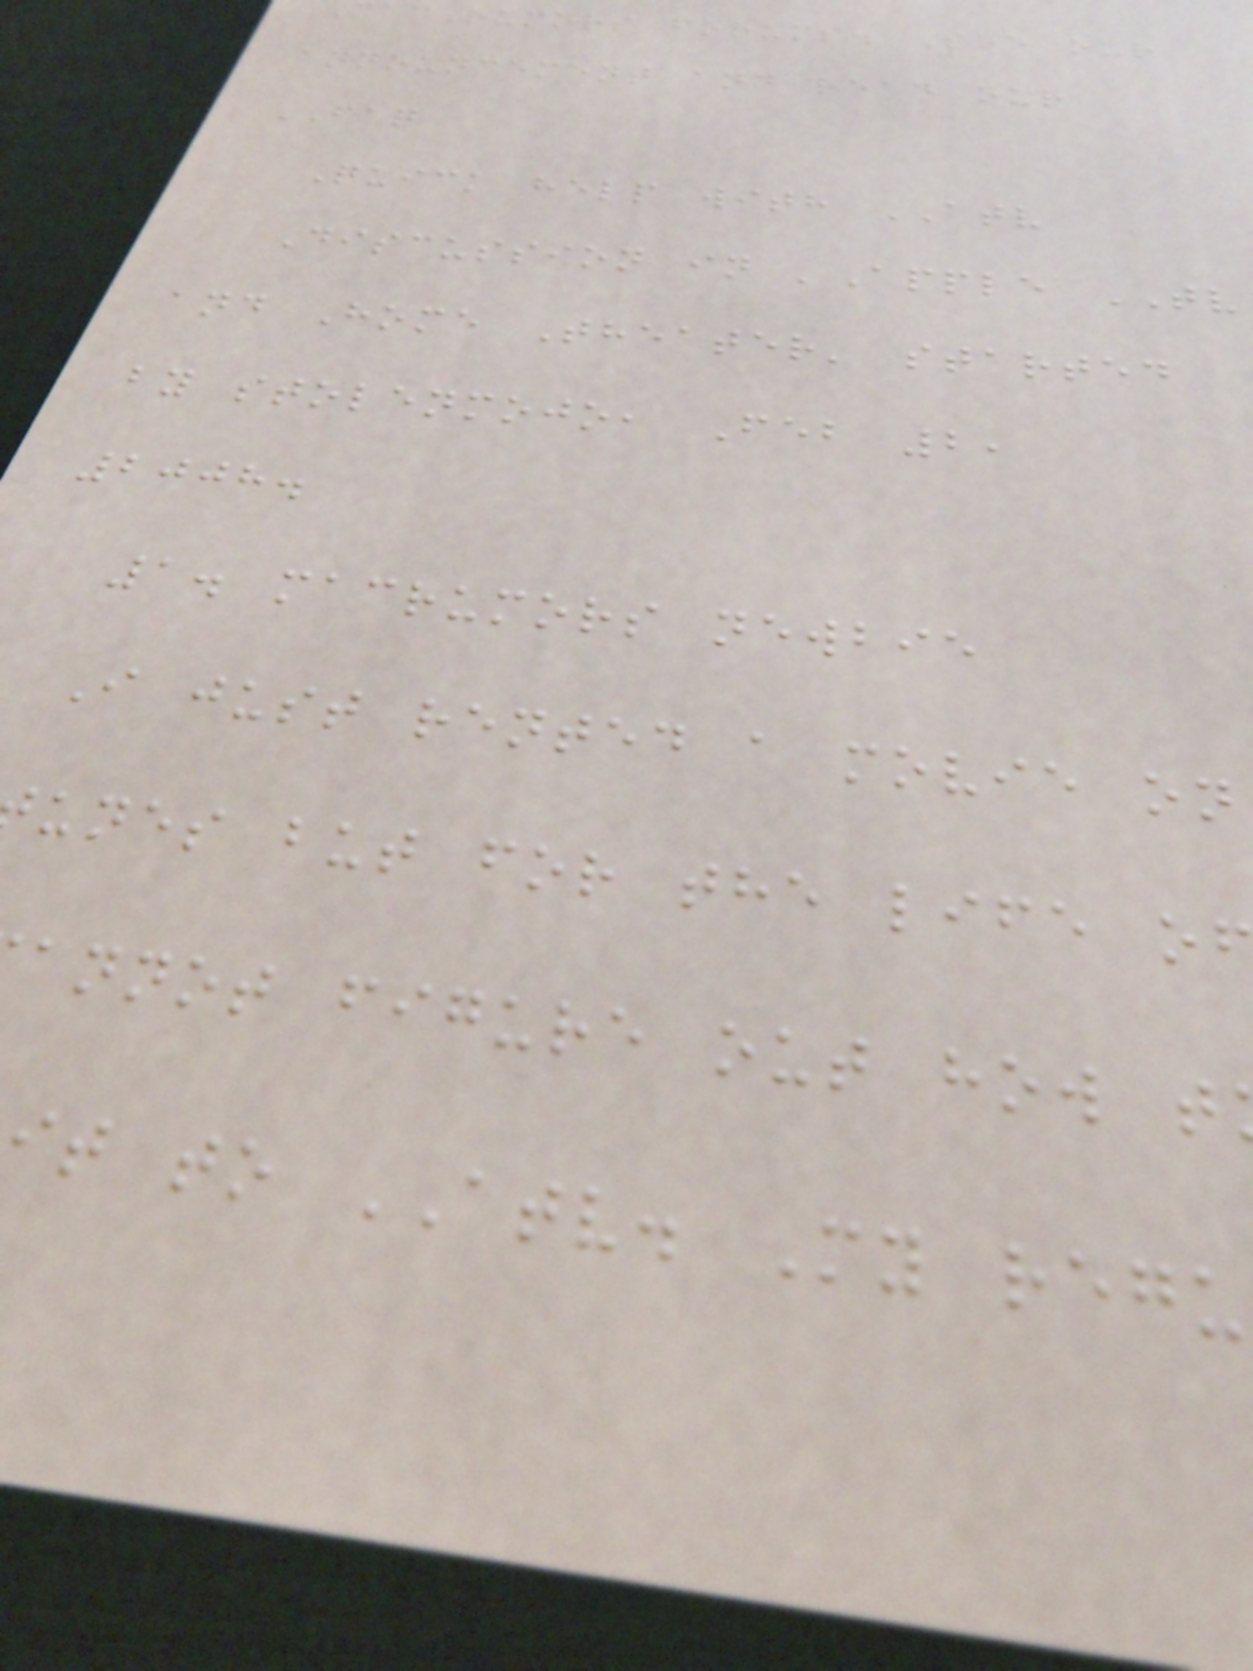acRumors forums. See our
announcement and read our
FAQ
Quick help with ATV
Discussion in 'Apple TV
and Home Theater' started
by stolenmojo, Feb 2,
2008.
1. macrumors newbie
I just rented a movie on
unes but for the life o
annot figure out how t
it to ATV. My regu
